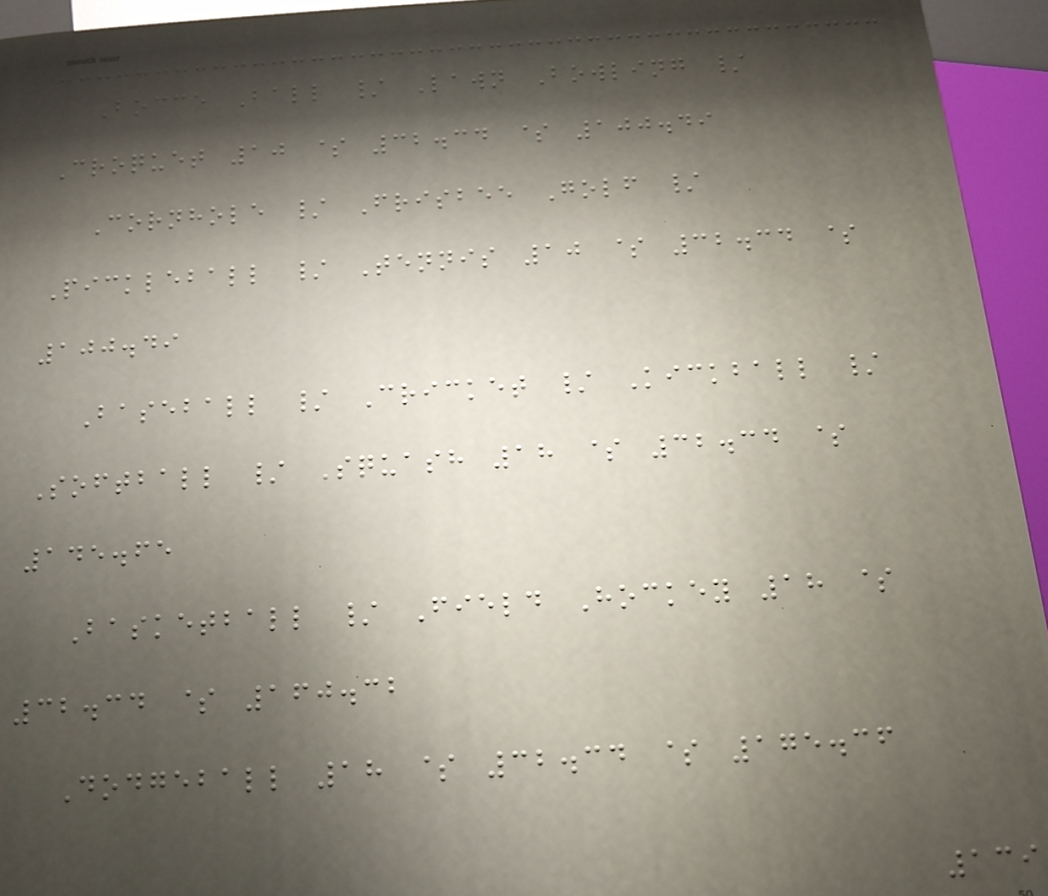Bocce Ball / Lawn Bowling /
Croquet 10 $ 32.34 $ 100.49
Cornhole / Frisbee Golf /
Pickleball / Tennis 10 $ 32.34 $
100.49
Baseball / Cricket / Kickball /
Softball / Squash 18 $ 32.34 $
145.65
Basketball / Field Hockey 18 $
32.34 $ 160.32
Dodgeball 18 $ 32.34 $ 175.36
139
